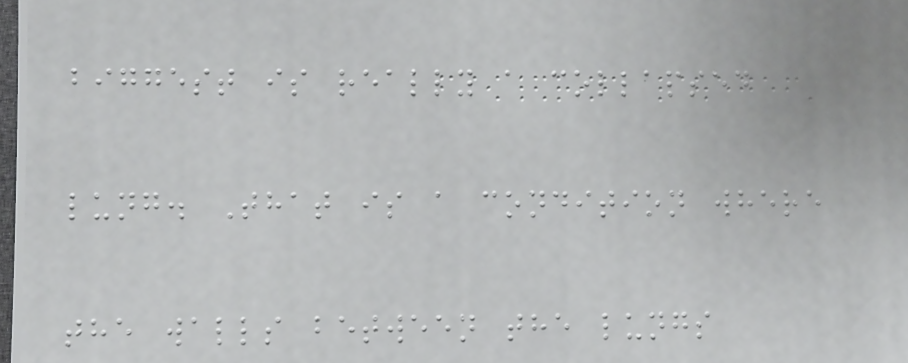biggest is really a collapsed
lung. That is a condition where
the walls between the lungs
